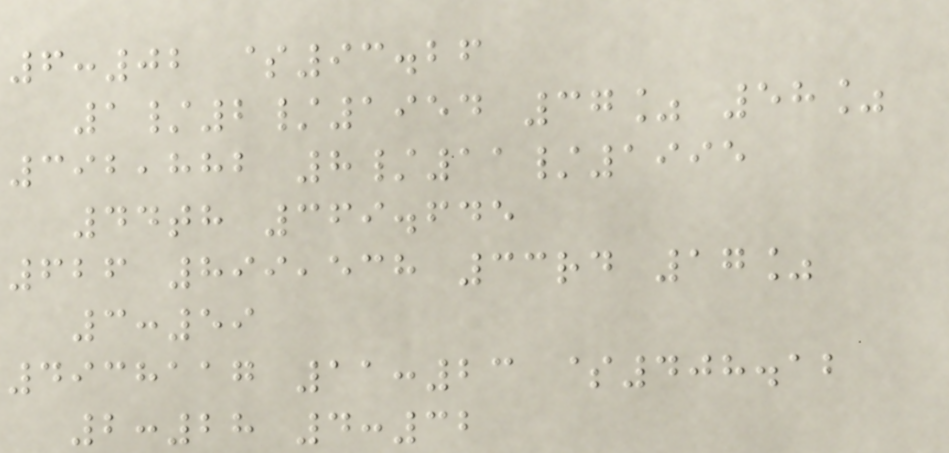6:02 $93.26
1/2/1954 37% 58%
392,882 8/11/1995
44th 369.645
626 899,538 33rd 17%
3:59
4938117 11:23 $408.12
2:28 4:32
